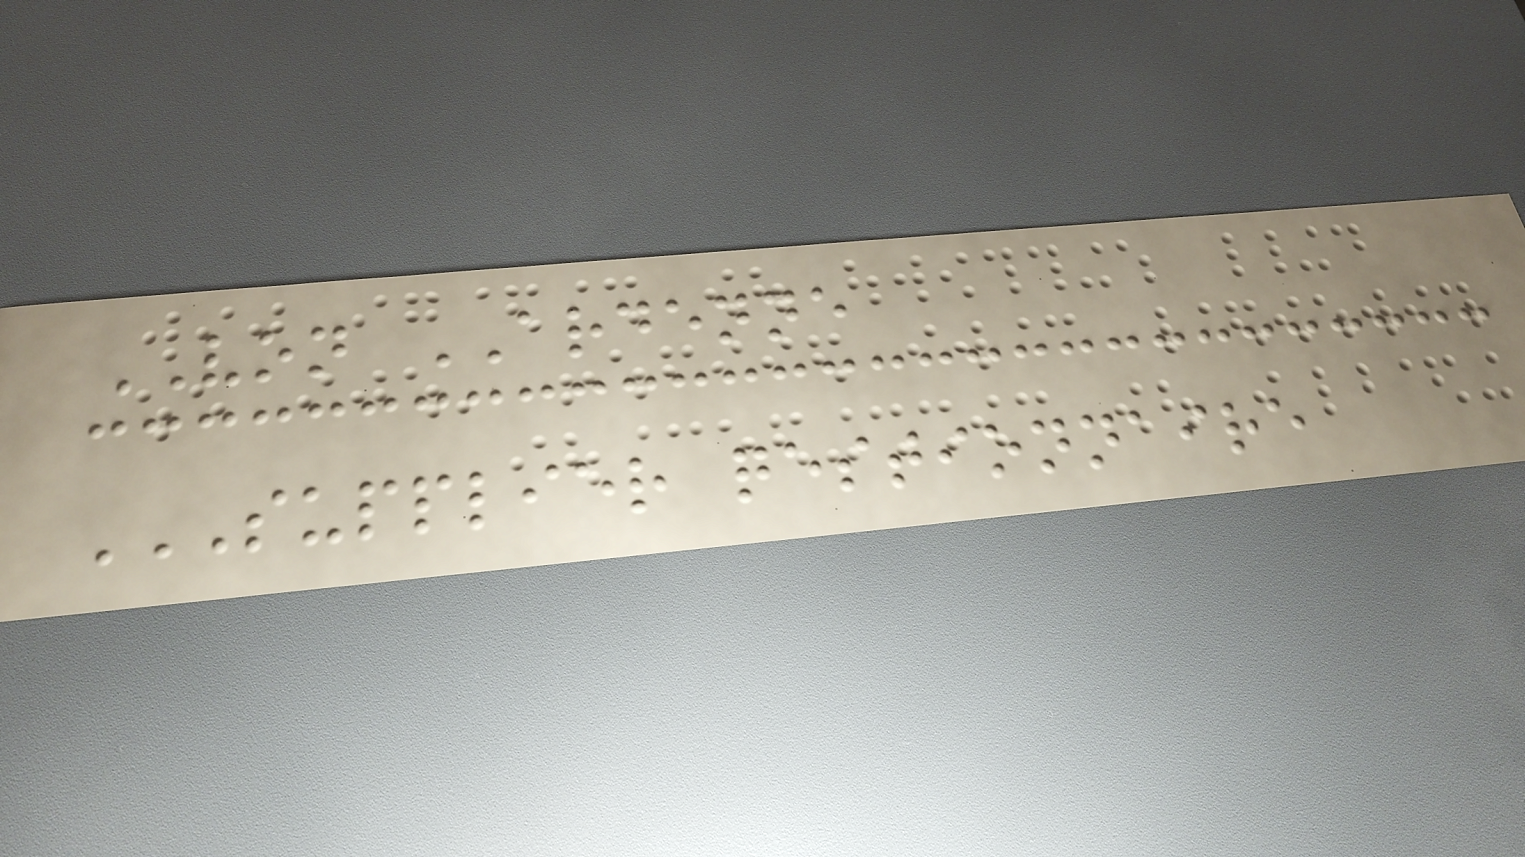VON ARDENNE
SUPPLIER QESTIONNAIRE
